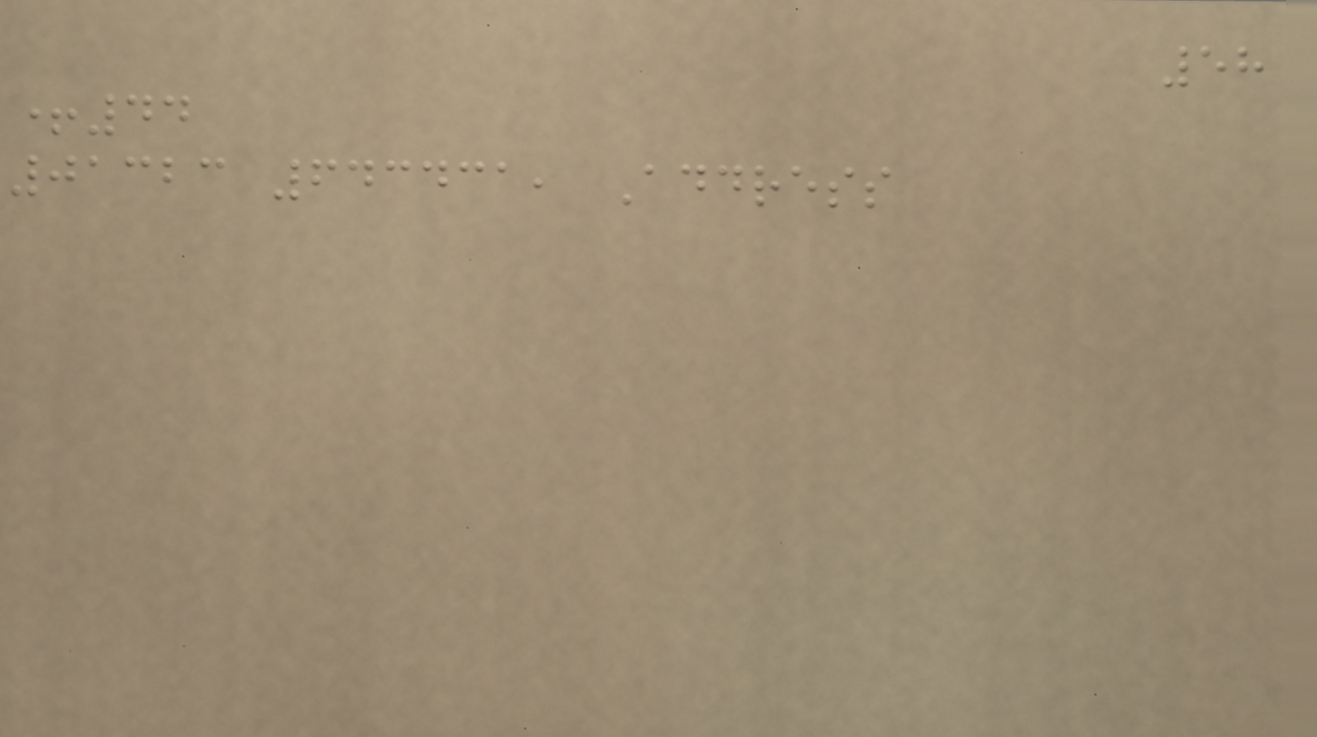58
+44
01323 643431, Address
